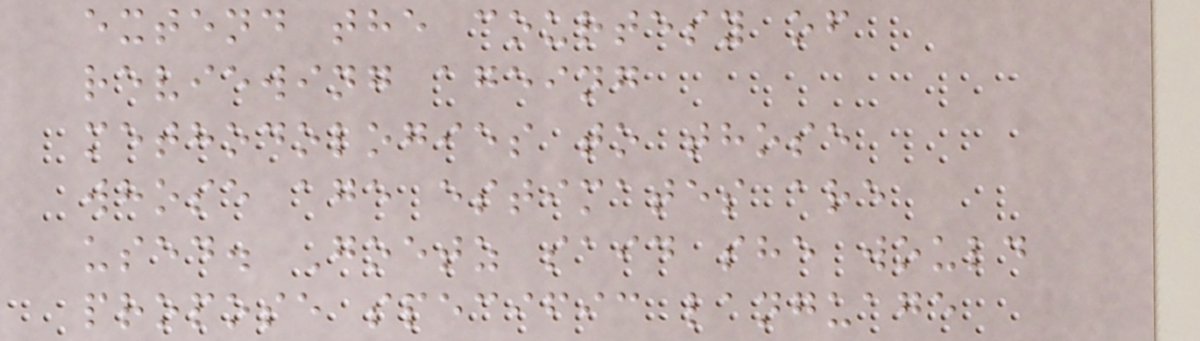extend the courtesy of
reviewing ageing
methodologies to those
whose age estimates are
used. Goetz said she would
propose specific language
